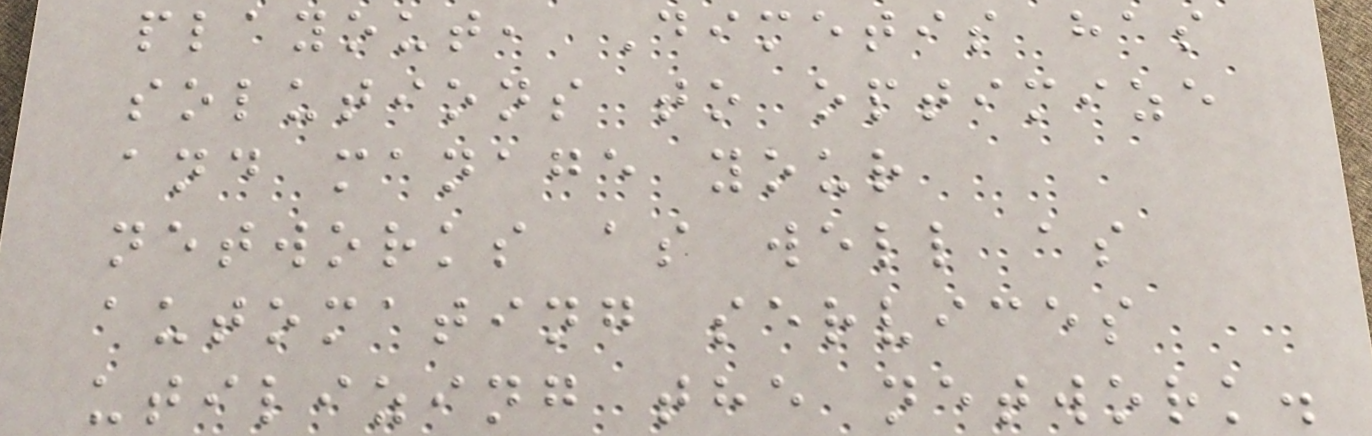playout, Dimetis has
solutions to optimize
and manage your
networks as well as
automating services
utilizing the network.
